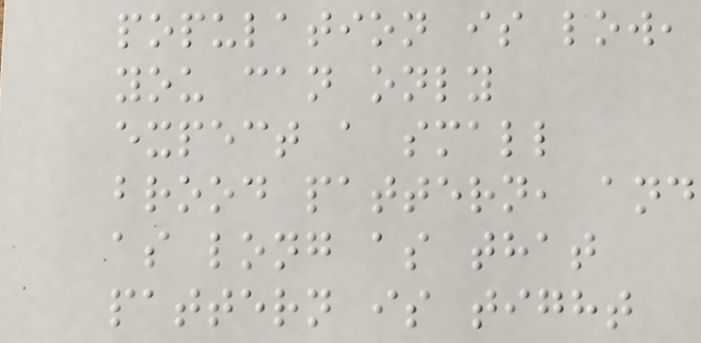population is low,
you can only
expect a small
brood pattern, and
as long as that
pattern is tight
